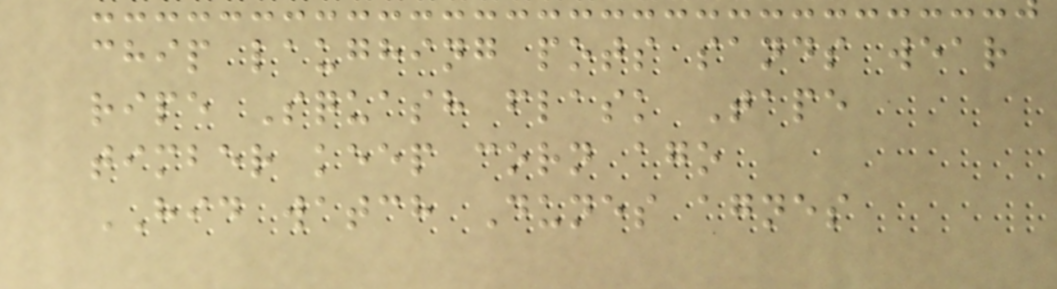chip laughing pots sands wear
ripe Squash flask Tape
timber keep corn ago
HID watch Dunes agnes
